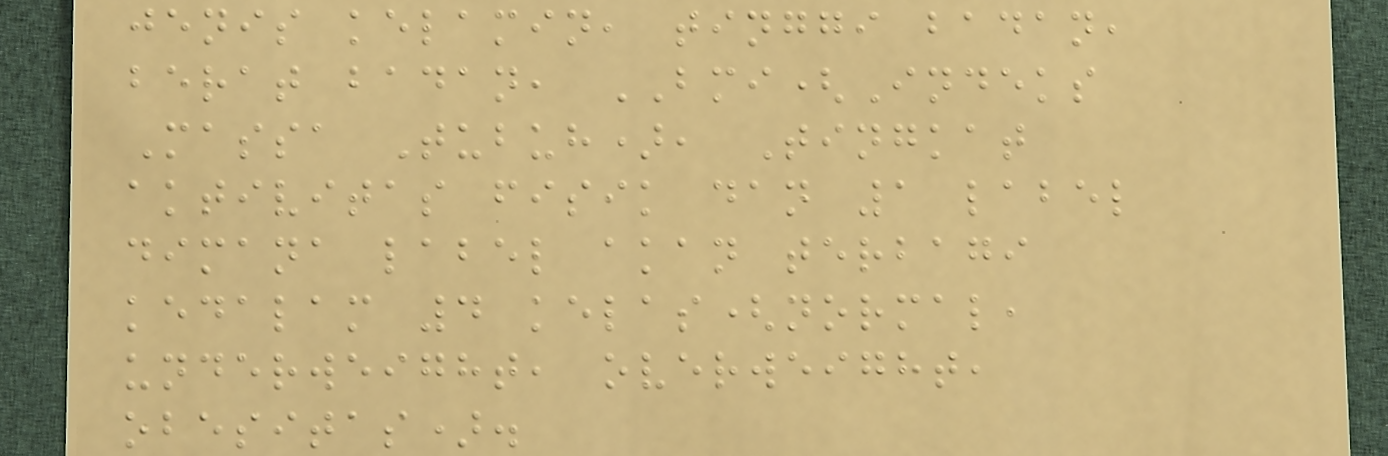jenis kelamin, tinggi badan,
berat badan, BMI(Indeks
Massa Tubuh), Tingkat
aktivitas fisik dan 1 label
dimana label akan terbagi
kedalam 4 kelas(normal,
underweight, overweight,
obesitas).
